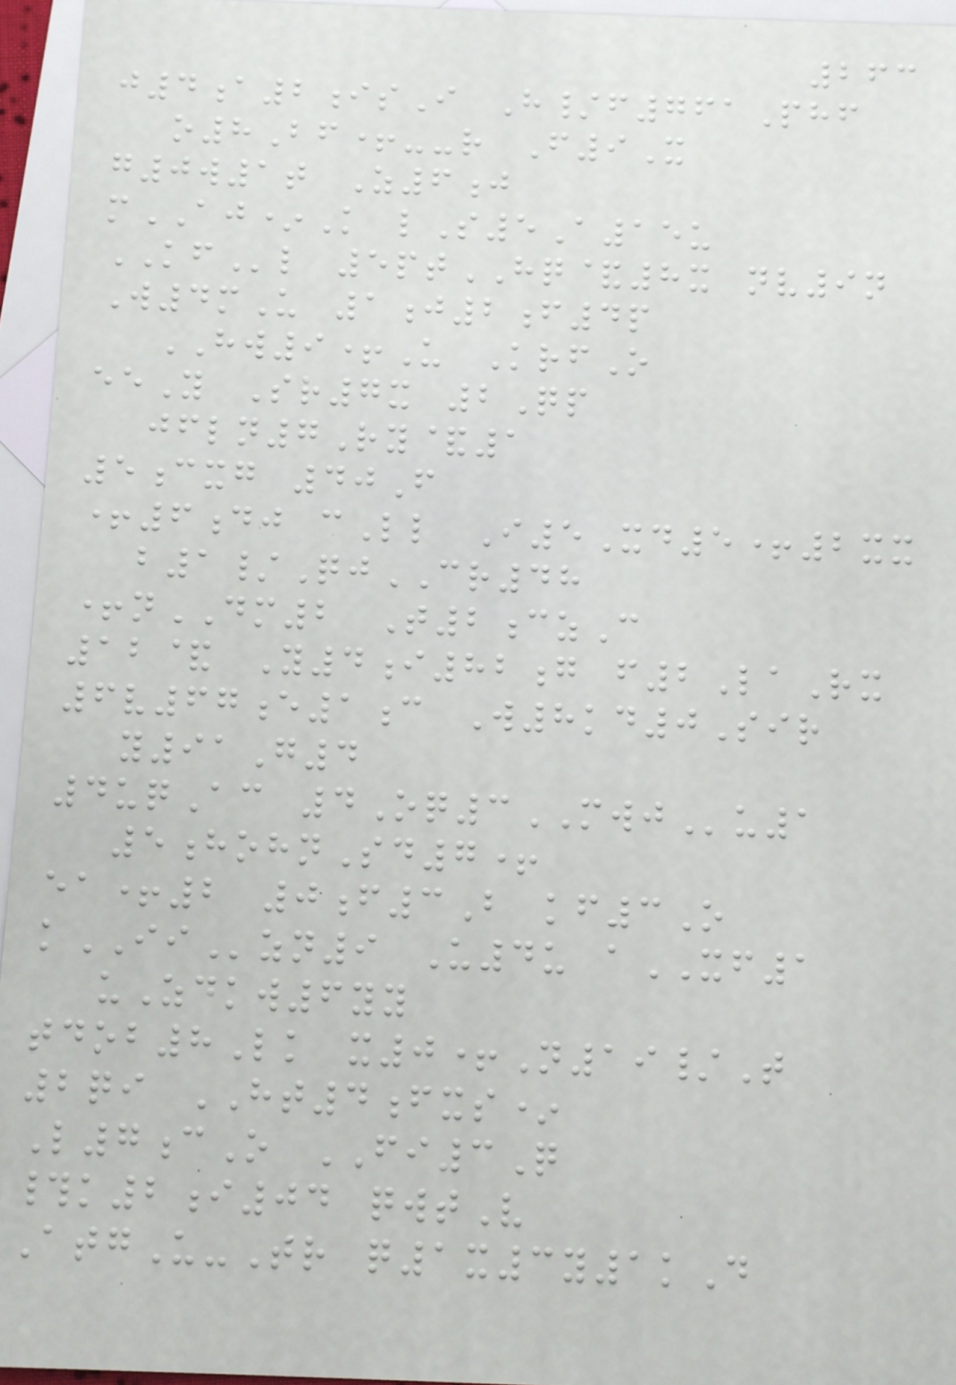263
j4a2isI H/f761Phf
o8Bf+--r F9X
g0w1t Z6j
mAJ*K lS5A15u
KFl 5ptHQ&8x nv9n
W4mU 1j2f4p
HW9+U KrfO
eeY Sr7x 2Qp
jfln7Ry&1
5cxg 40F
+6dj cLl I5Xd5+2xx
b1/QjCR48
+nDM2 T2czC
12& Y4i82g f2LaRx
6v67e1c W8kd0Sir
y91G4
4uqAc 4Oq3MWJu1
5hohnSd7+
ea+2 0f3B kf3O
kIIzn9 U4u aXF1
uZdkw6yy
tdob8Lk x0+N19/T
2qi HT4fxs*
L7cO FI3Q
#k2i04 qwtV
AtgU-Tr q1x3y1kD
